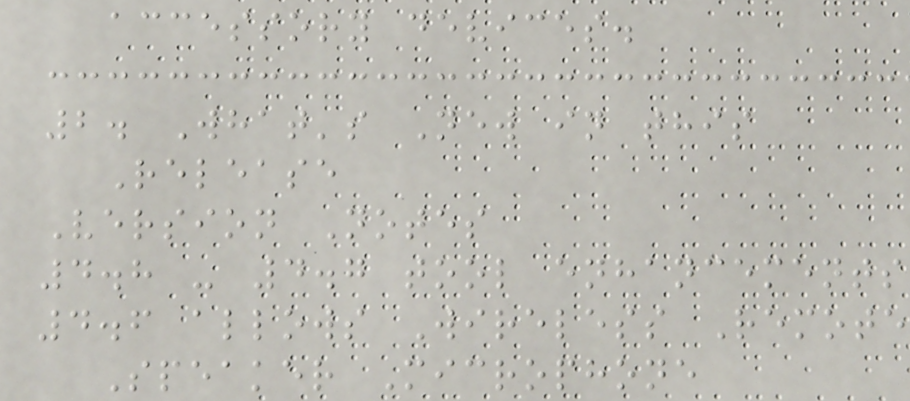accessory devices.
2. What's New in this
Release
Version Notes
4.8 - 4.7 tool enhancements
4.6 allows Wireless Remote
Speaker Microphone
